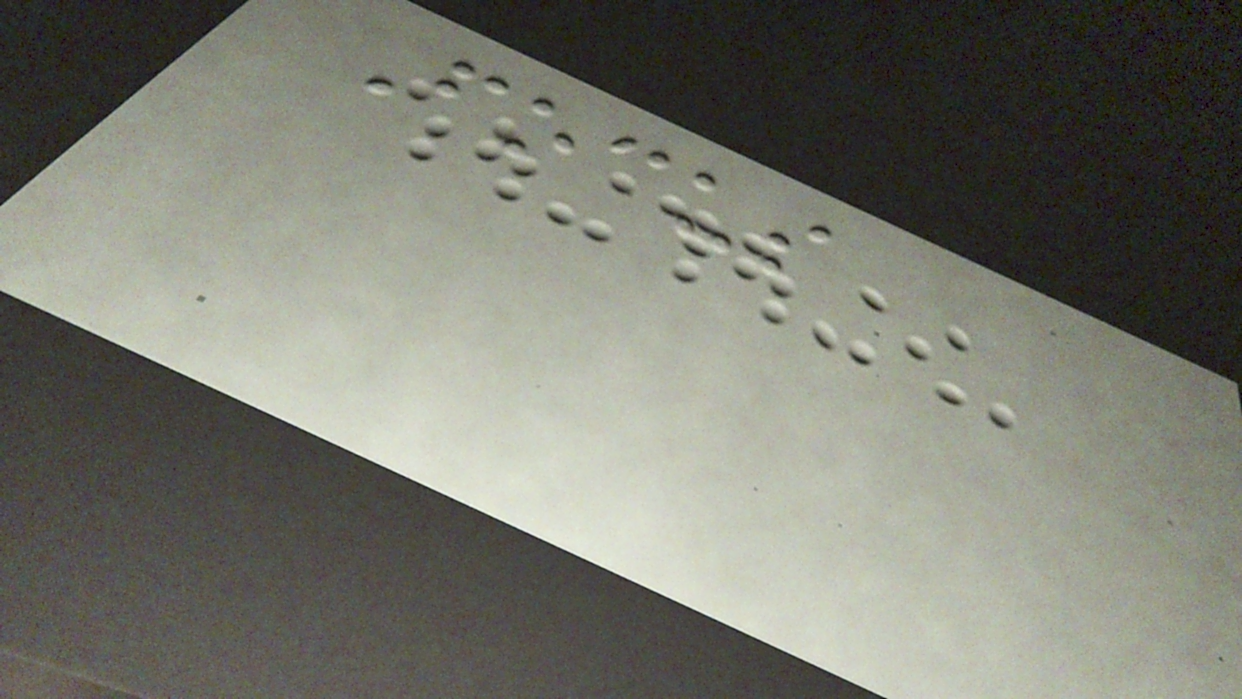Focus
